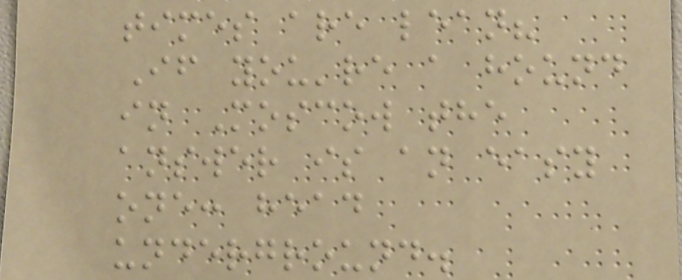times are lean?
If you're a hound
in Moscow the
answer is an easy
one: head
underground.
